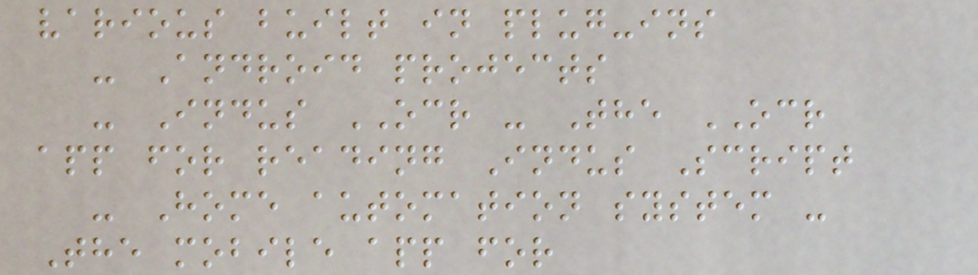various built in plug-ins
- Android projects
- Indus OCR - The OCR
app for reading Indus Script
- Home automation system -
The mobile app for
